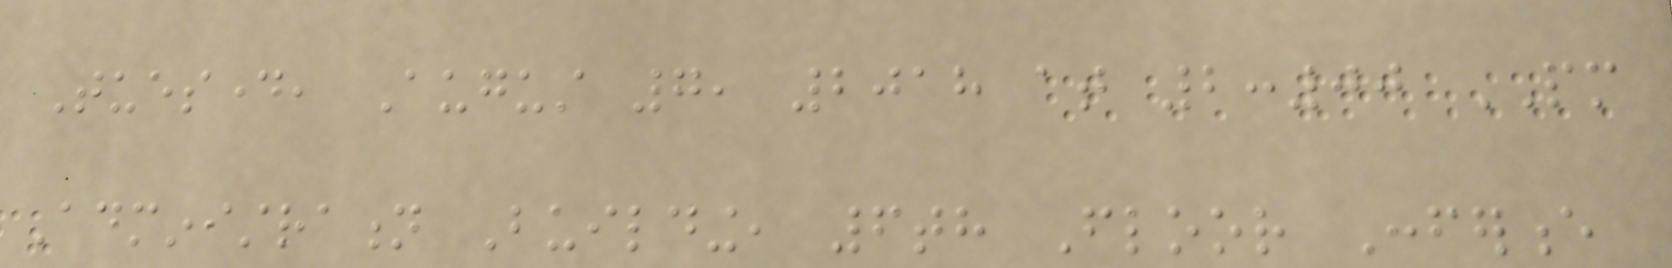Tuesday, August 7, 2018 at 2:00 PM
Administration Building, 6th Floor Conference
